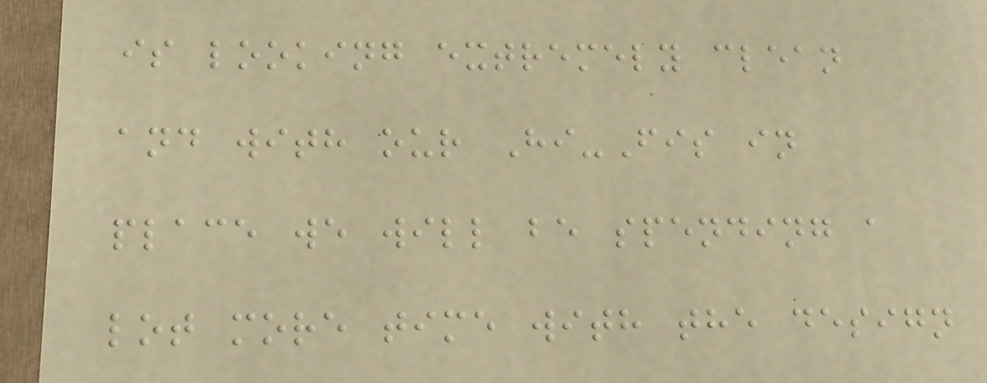is looking extremely clean
and with our Hi-Fis in
place we will be spending a
lot more time with the design
